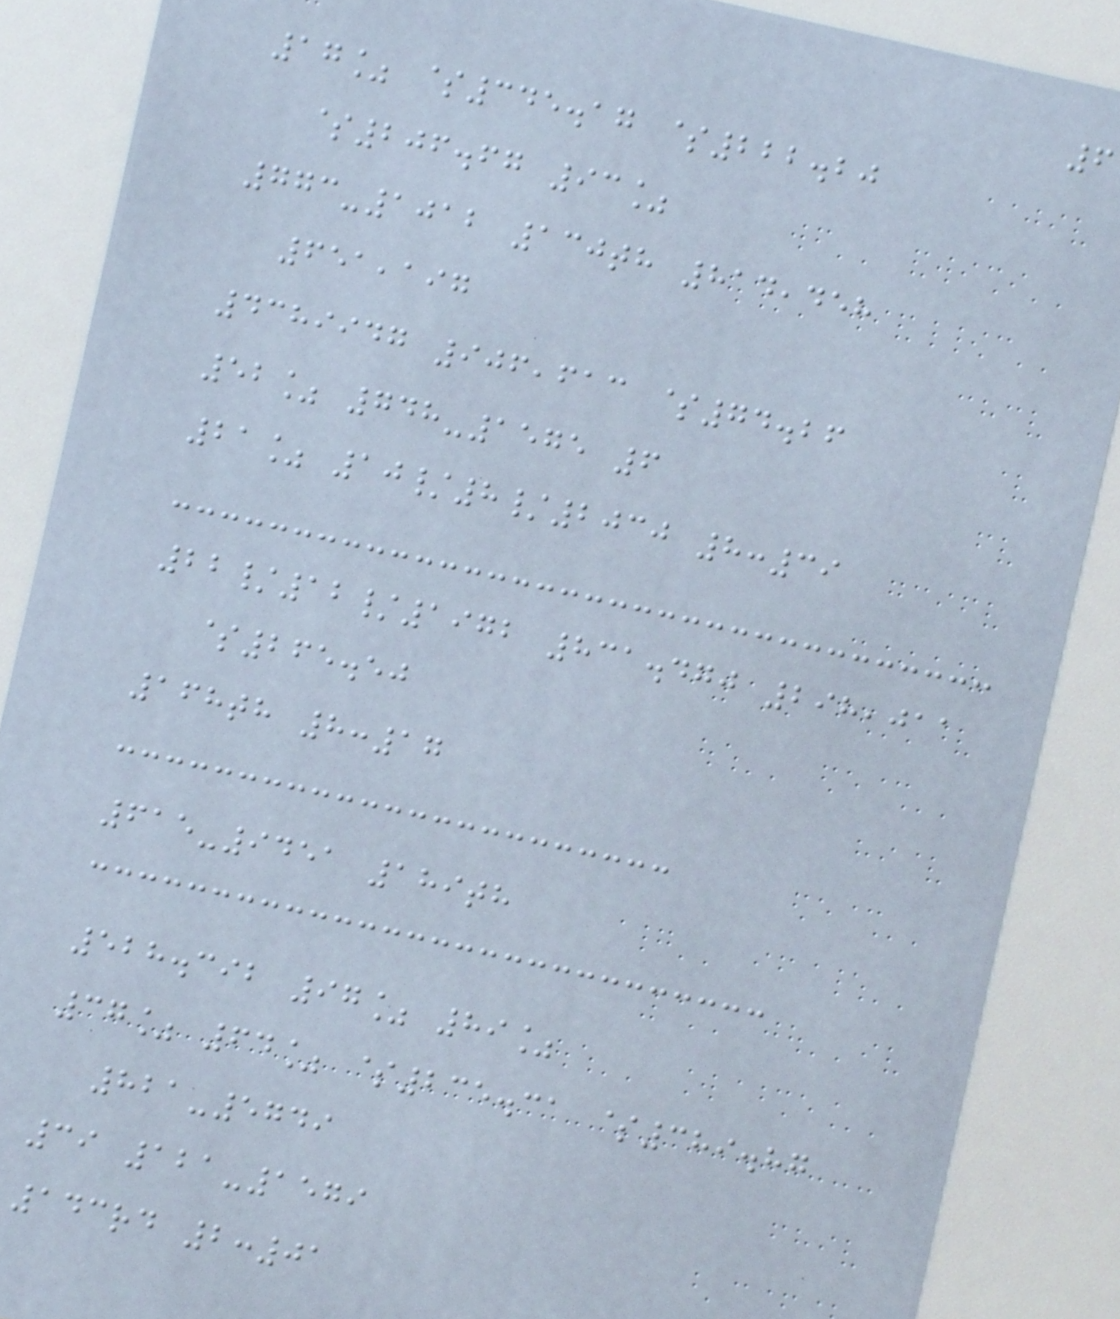6
17% $345.17 $222.20
$206.67 93%
773-1012 130th 814,458
651,197
4389947 906,613 $74.26
52% 748-1575 6
21% 10/8/2030 8:39
22/12/1972 831.470 298,011
$265.50
168th 8:17
615-9451 189th
528.392 97% 89%
37% 64% $235.31 $389.87
821-5749
39 121-1579
143rd 2:01
